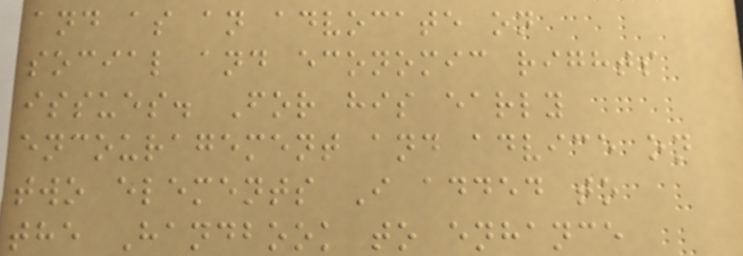and as an advocate on
social and economic rights
issues. For his early
encouragement and advice on
two elements I added to
the Handbook to enhance
